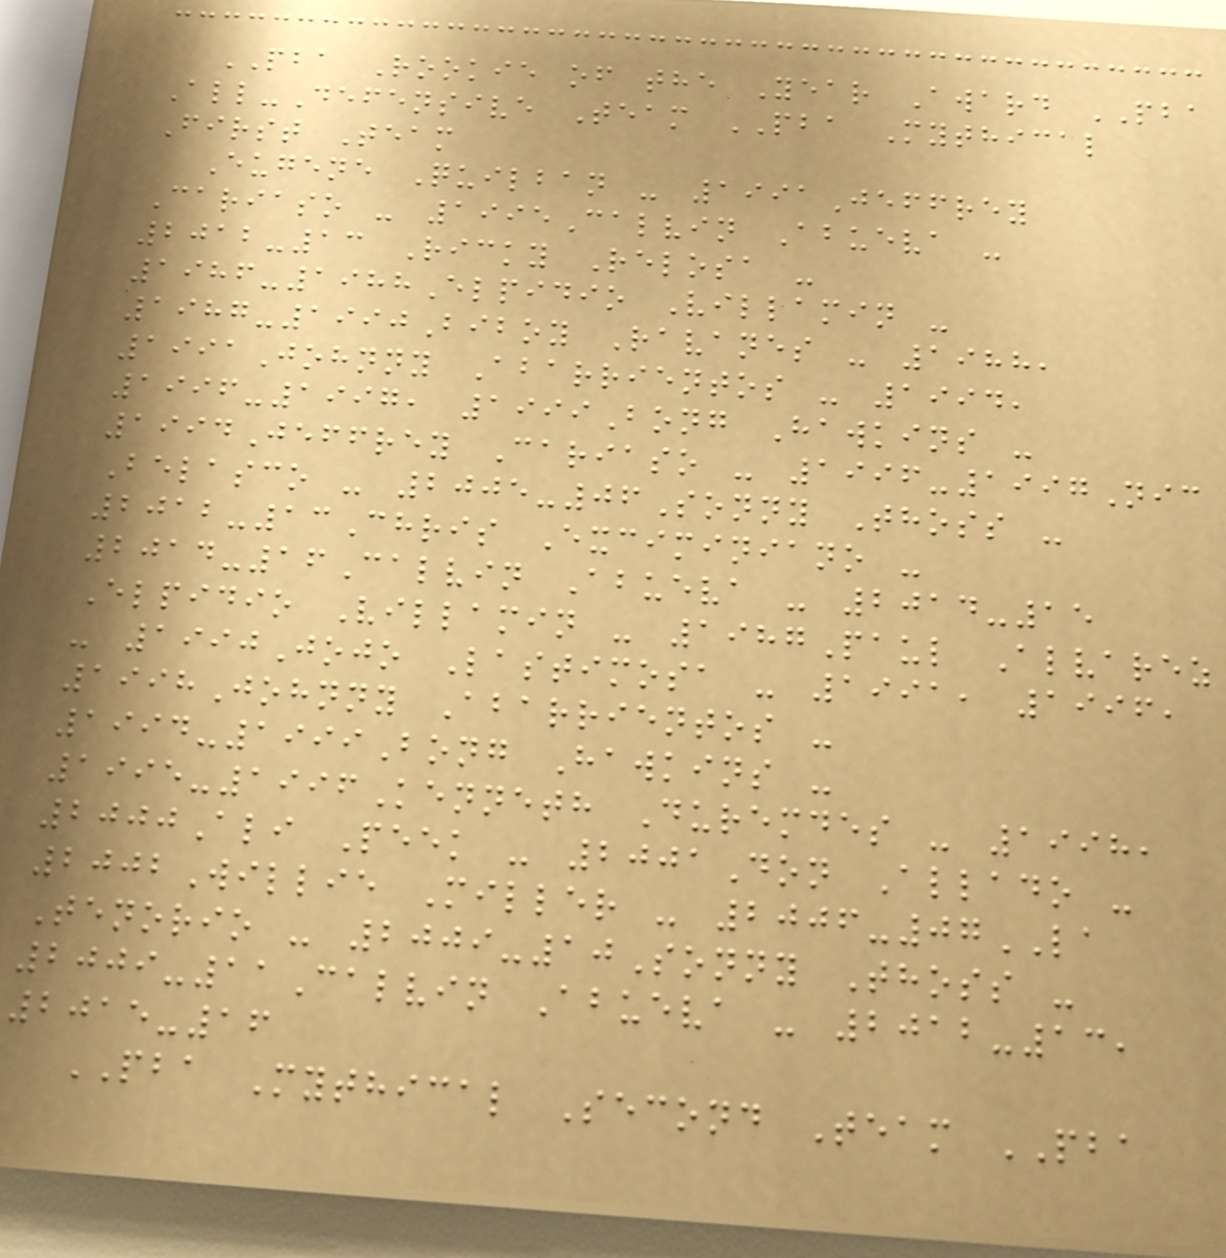PBA Rookie of the Year Award PBA
All-Defensive Team PBA Mythical
First Team
Eugene Quilban - 1991Jeffrey
Cariaso - 1995Calvin Abueva -
2012-13 Ricky Relosa -
1986-1988Elpidio Villamin -
1987-1990Biboy Ravanes - 1988,
1991Johnny Abarrientos - 1994,
1996-1997, 1999Bong Hawkins -
1994Jeffrey Cariaso - 1996-1997Nic
Belasco - 2005-06Sonny Thoss -
2012-13Chris Exciminiano -
2014-16Calvin Abueva - 2014-15
Elpidio Villamin - 1987Paul Alvarez
- 1990Jojo Lastimosa - 1991, 1996,
1998Johnny Abarrientos -
1994-1999Bong Hawkins -
1995-1996Kenneth Duremdes - 1998,
2000Ali Peek - 2001Don Allado -
2002Willie Miller - 2006-07LA
Tenorio - 2009-10Sonny Thoss -
2009-11Calvin Abueva - 2012-13,
2015-16
PBA Mythical Second Team PBA
